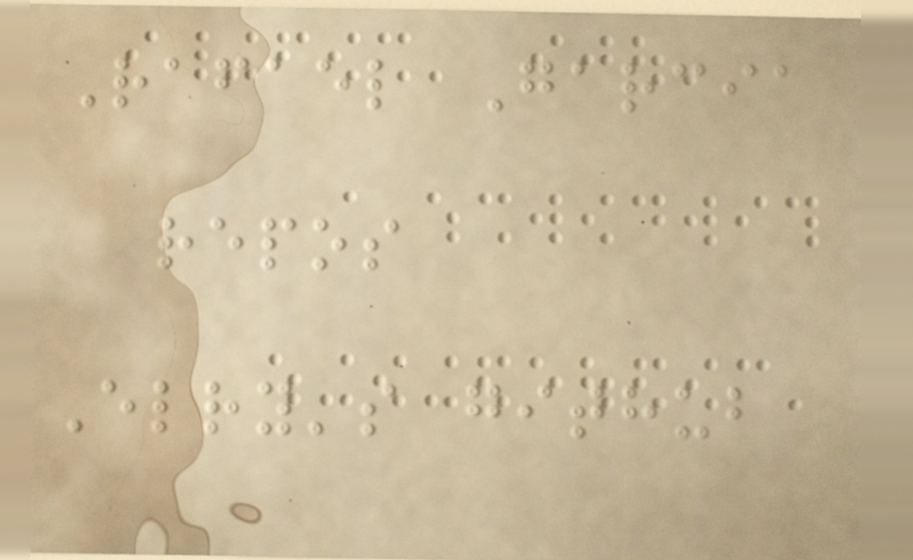Rafael Garcia
repos
Elry's github
